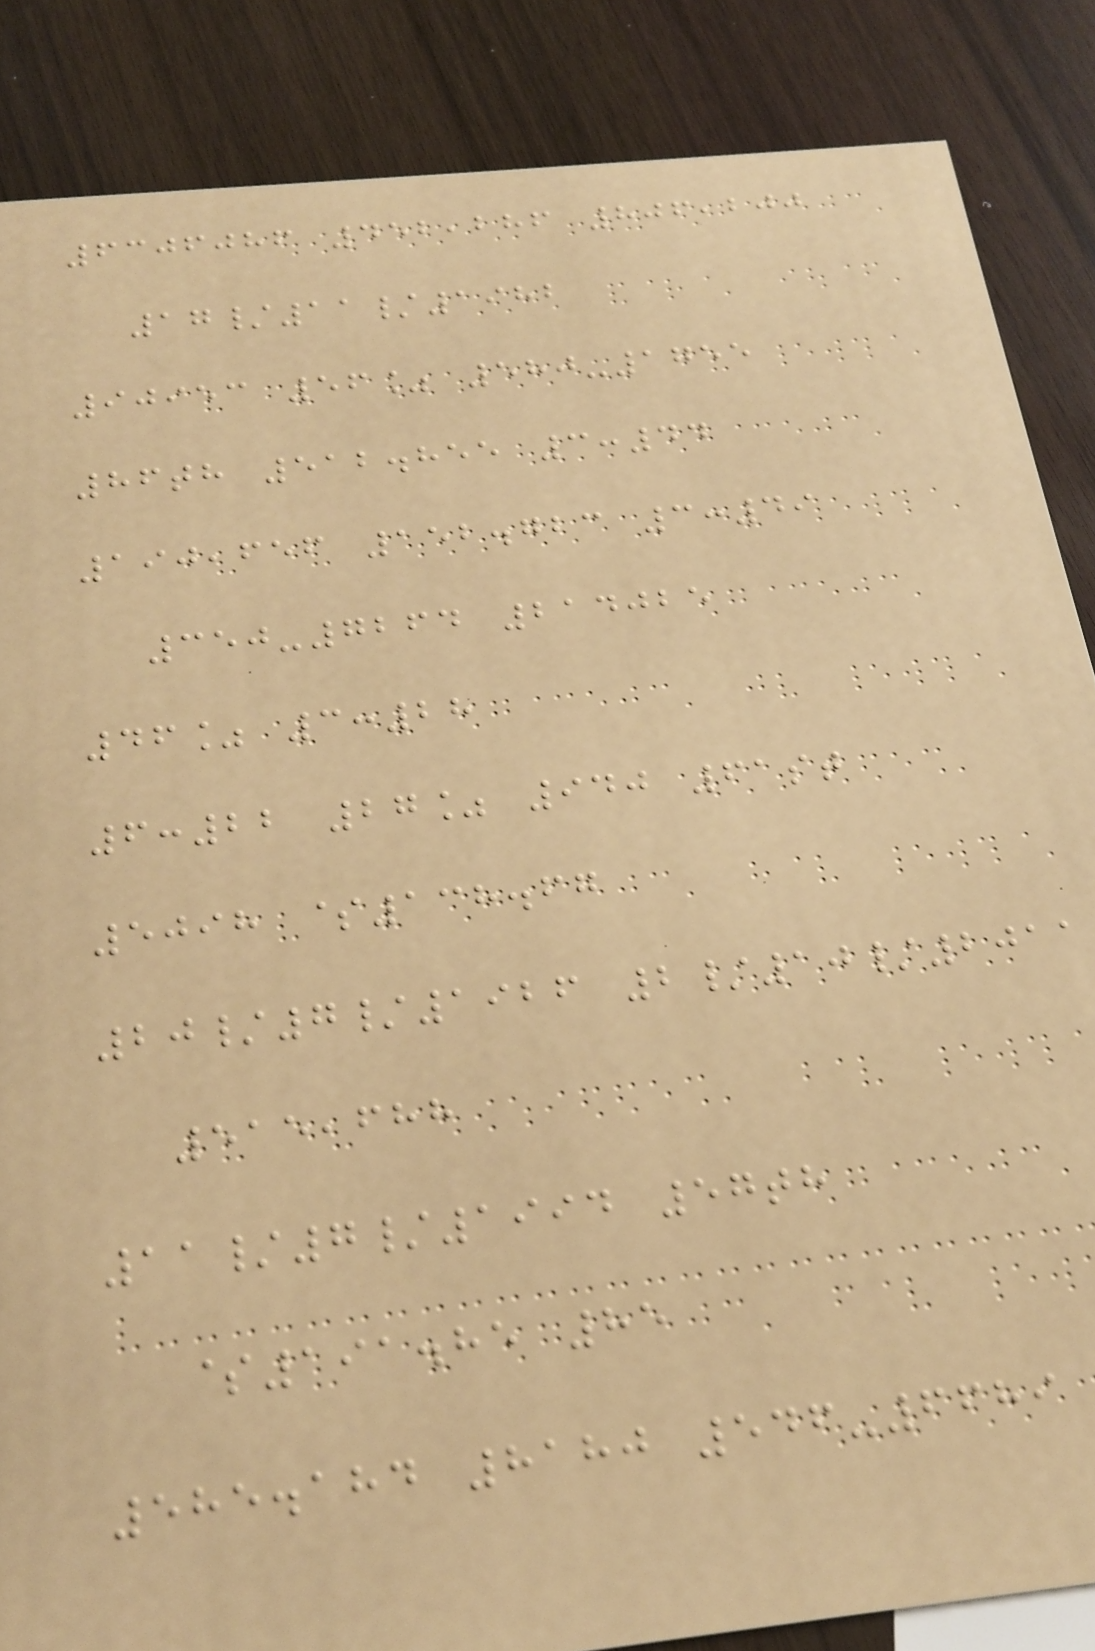6306086 452,286 806,200
17/11/1982
90953 56% 580-1755
86th 512.855 3:44
190,656 152.723 3:49
350-7264 214025
46% 3:28
6:22 27% 940 61st
5098 $138.67
20/7/1926 2/10/2011
515,688
11/7/1994 57th
$191.85 85
585.184 8180 546-6689
